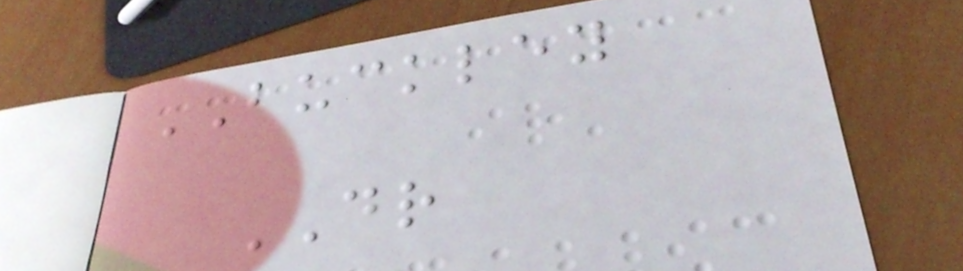BUCKLEY
DR
